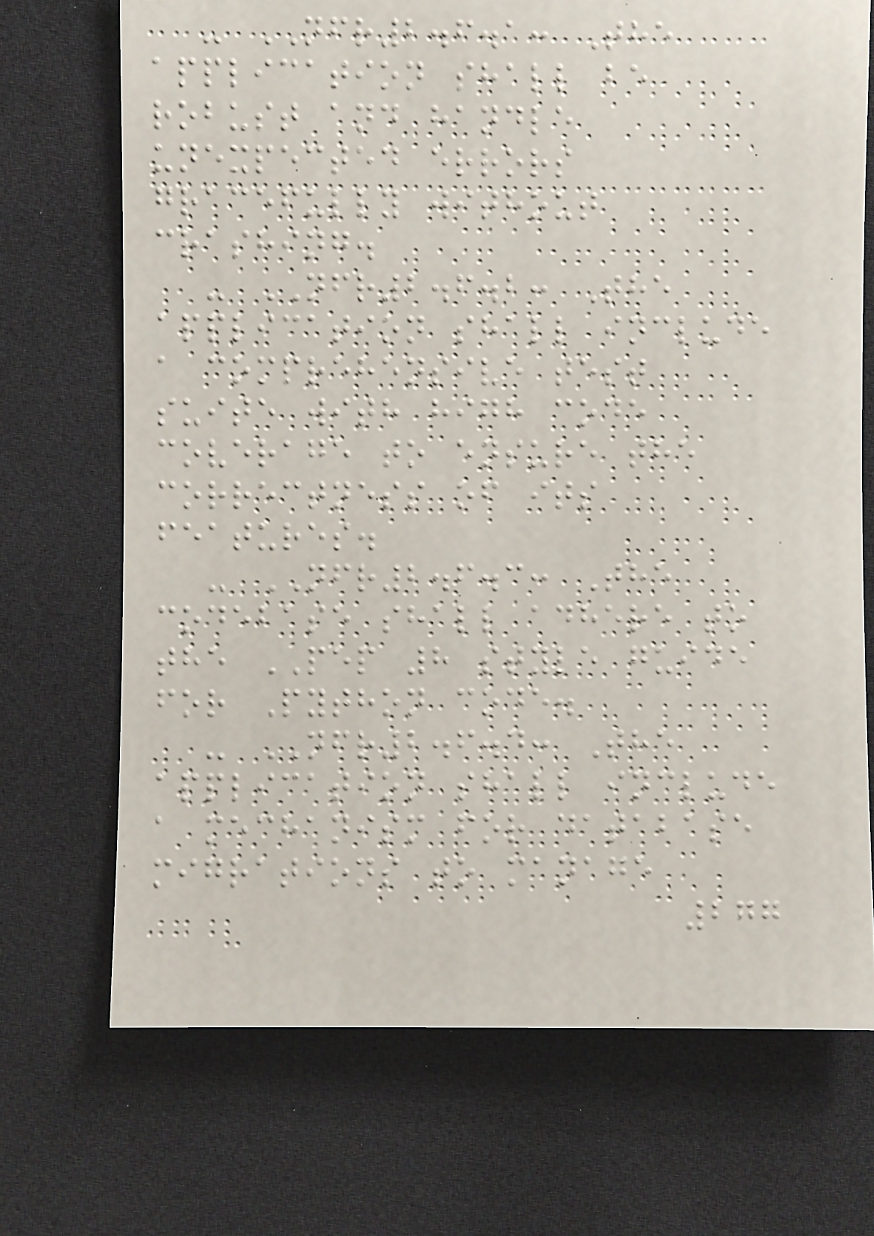- NFR2.6.1: The
application shall be
robust and handle
unexpected errors
gracefully without
crashing.
- NFR2.6.2: The
application shall include
a comprehensive test
suite with high code
coverage to ensure the
correctness of its
features.
- NFR2.6.3: The
codebase shall adhere to
the PEP 8 style guide
for Python code.
- NFR2.6.4: The
application shall include
a mechanism for database
migrations to manage
277
